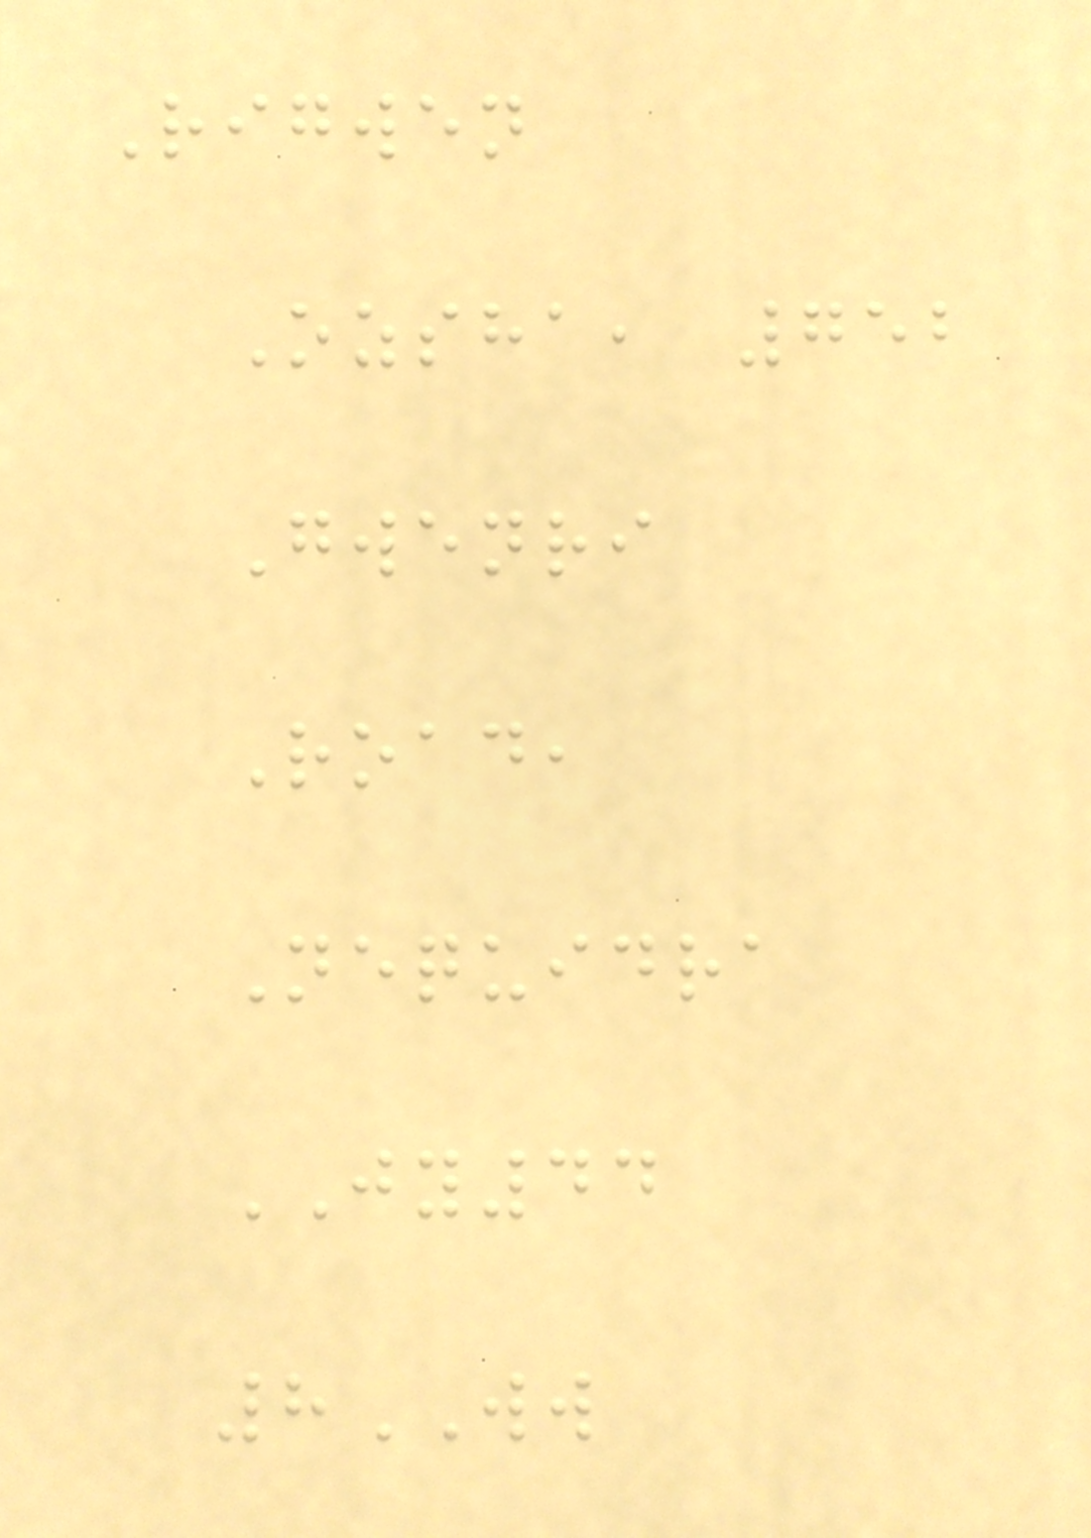Rigwen
Ozsha, 752
Gwenri
Road,
Nequidra
JY44
8WW
